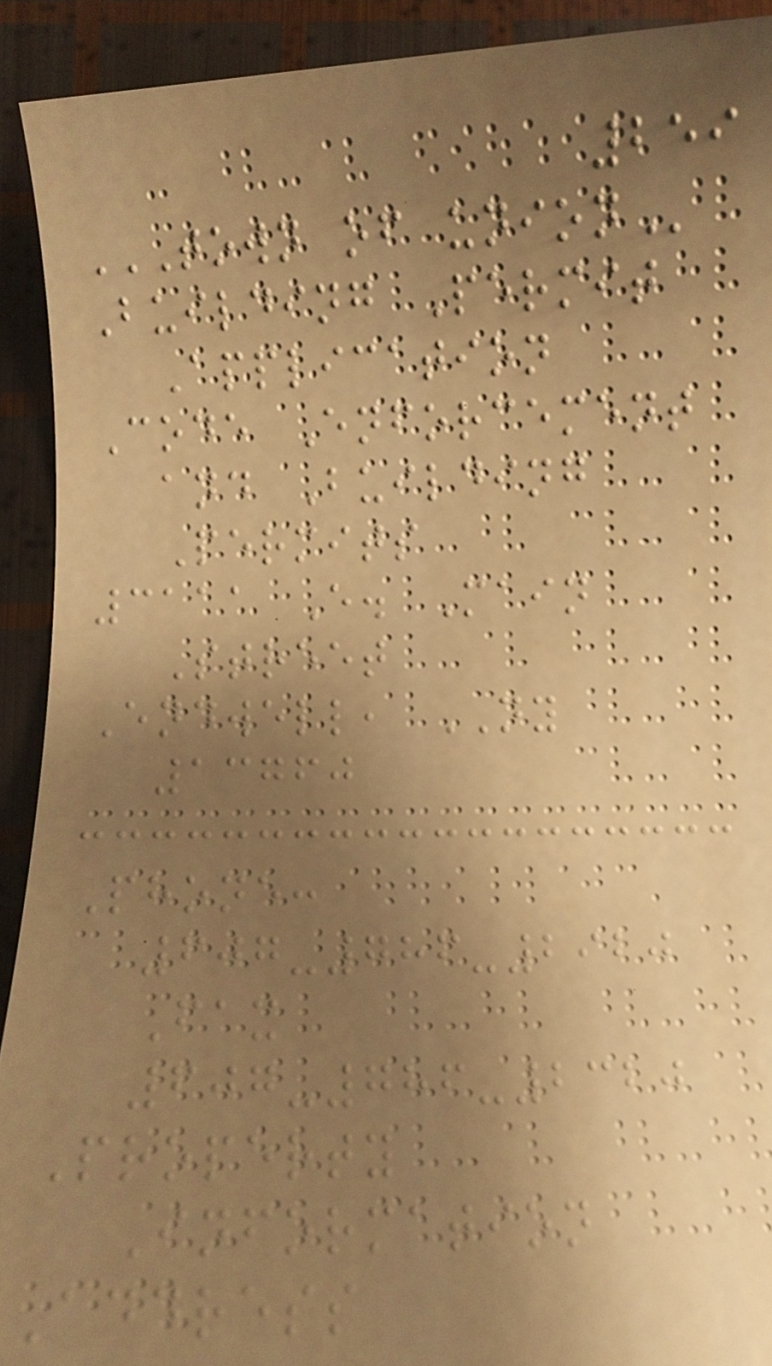259
TOWN OF UNION
Building Permit
Application
Code Enforcement
and Building
Permits
3111 E. Main
Street
Endwell, NY
13760
Phone:
607-786-2920
Fax
607-786-2320
Property
Information
Address
